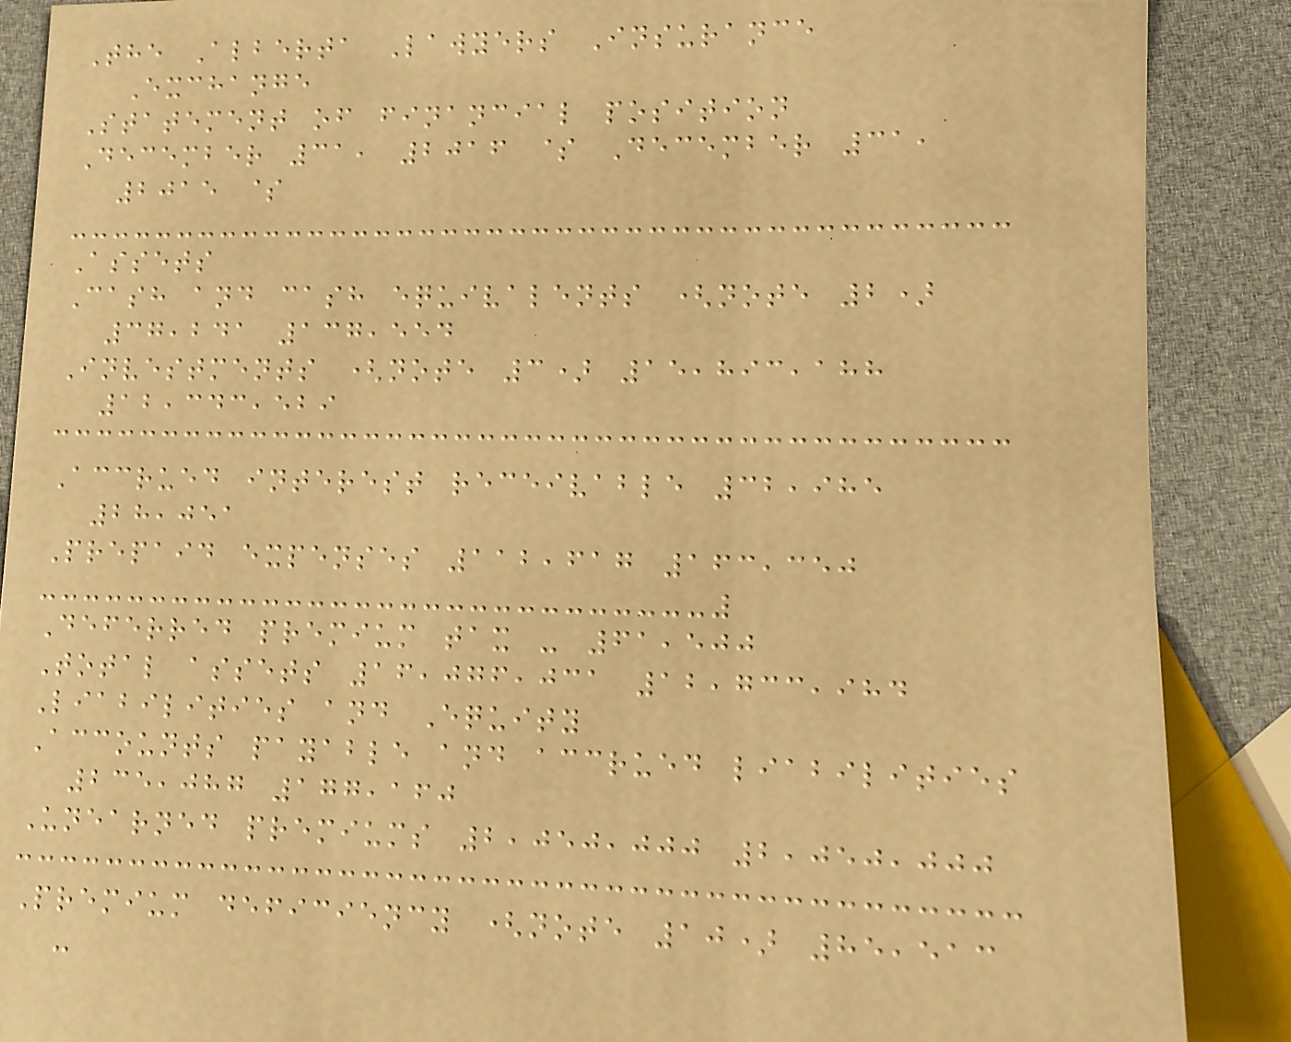The Alberta Lawyers Insurance
Exchange
Statement of financial position
December 31, 2016 $ December 31,
2015 $
Assets
Cash and cash equivalents (note 2)
37,241 137,554
Investments (note 3) 15,893,188
12,343,529
Accrued interest receivable 32,985
28,051
Prepaid expenses 112,617 163,350
Deferred premium tax - 61,500
Total assets 16,076,031 12,733,984
Liabilities and Equity
Accounts payable and accrued liabilities
235,087 177,160
Unearned premiums 2,050,000 2,050,000
Premium deficiency (note 10) 85,513
-
